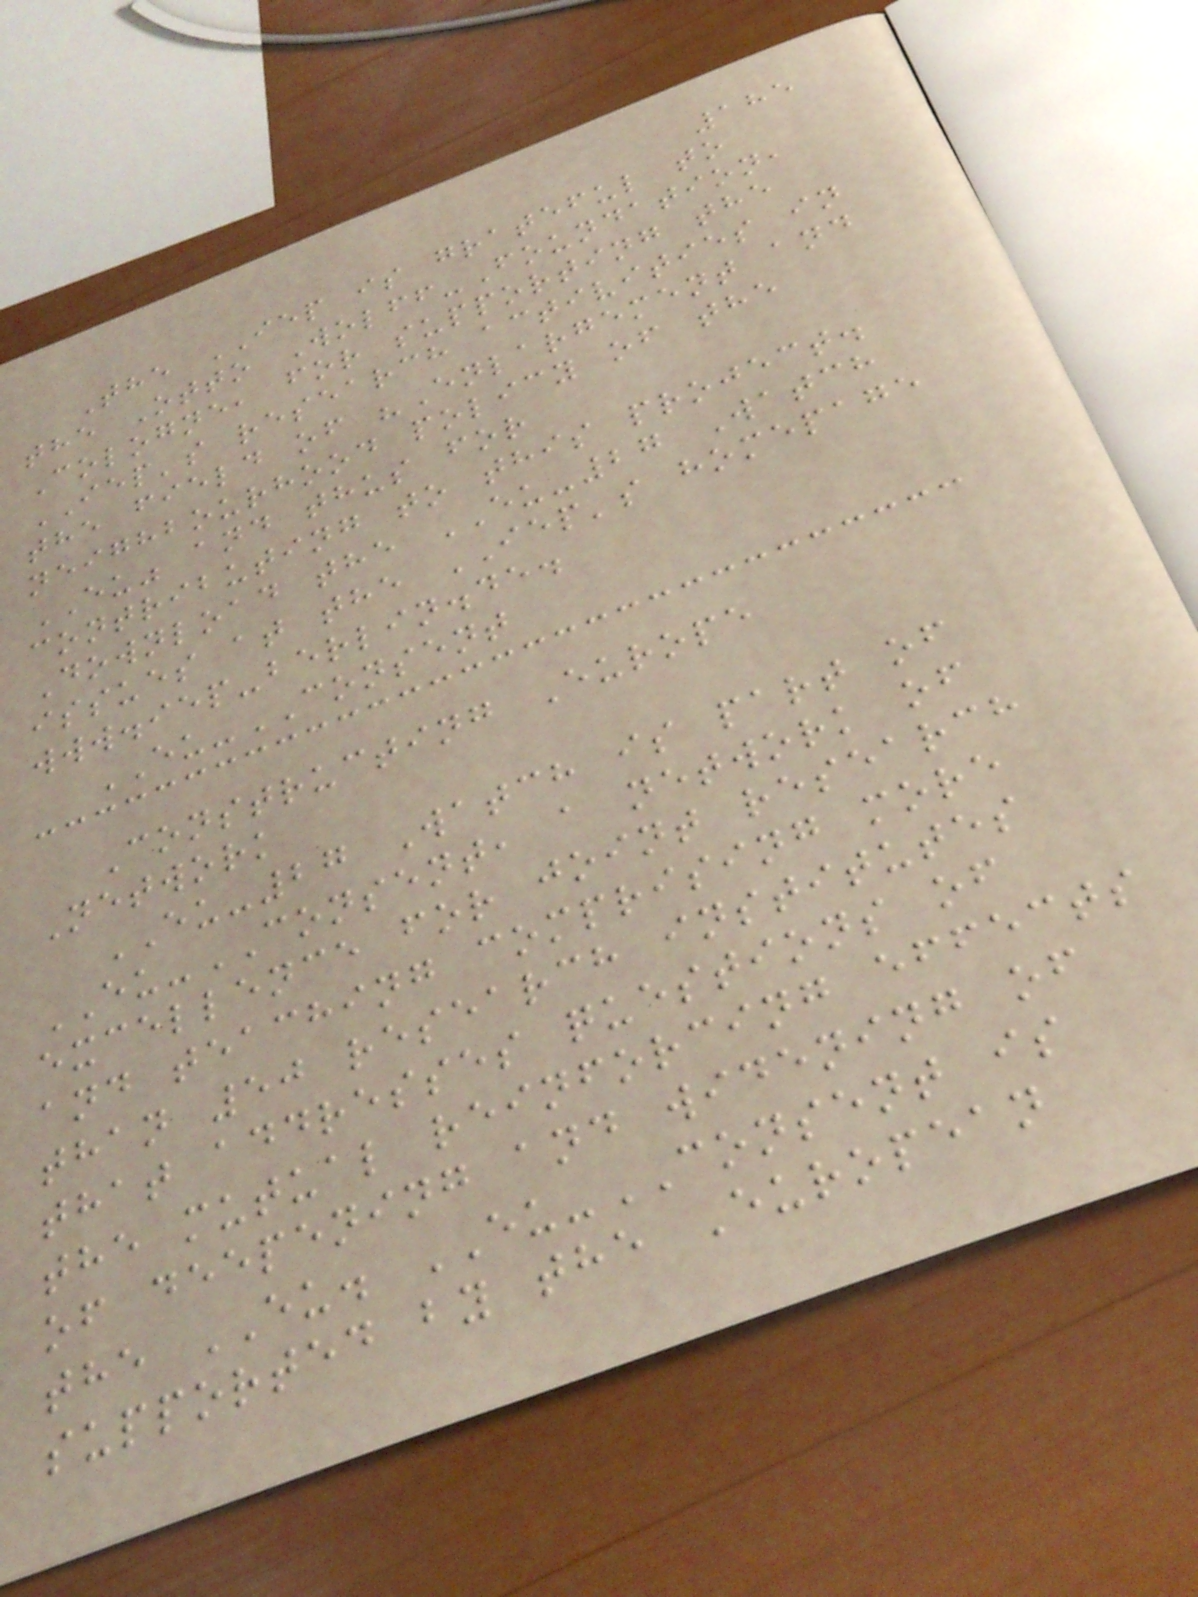185
The IEP is grateful to
the Otto Wolff-Foundation,
Cologne, for supporting the
IEP's research activities in
the field of "Enlargement and
neighbourhood policy of the
EU" and thus for
contributing to this project.
Download the EU-27 Watch
issues at the IEP's homepage
www.iep-berlin.de.
EU-CONSENT
Constructing Europe
Network
EU-27 Watch is part of
EU-CONSENT, a network of
excellence for joint research
and teaching comprising more
than 50 research institutes
that addresses questions of
the mutual reinforcing effects
of deepening and widening of
the EU. EU-CONSENT is
supported by the European
